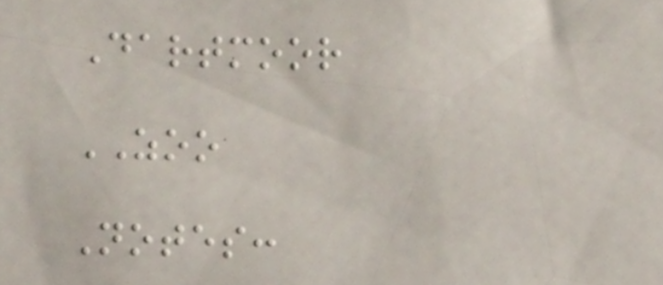Dartmoor
ZOO
Notes:
